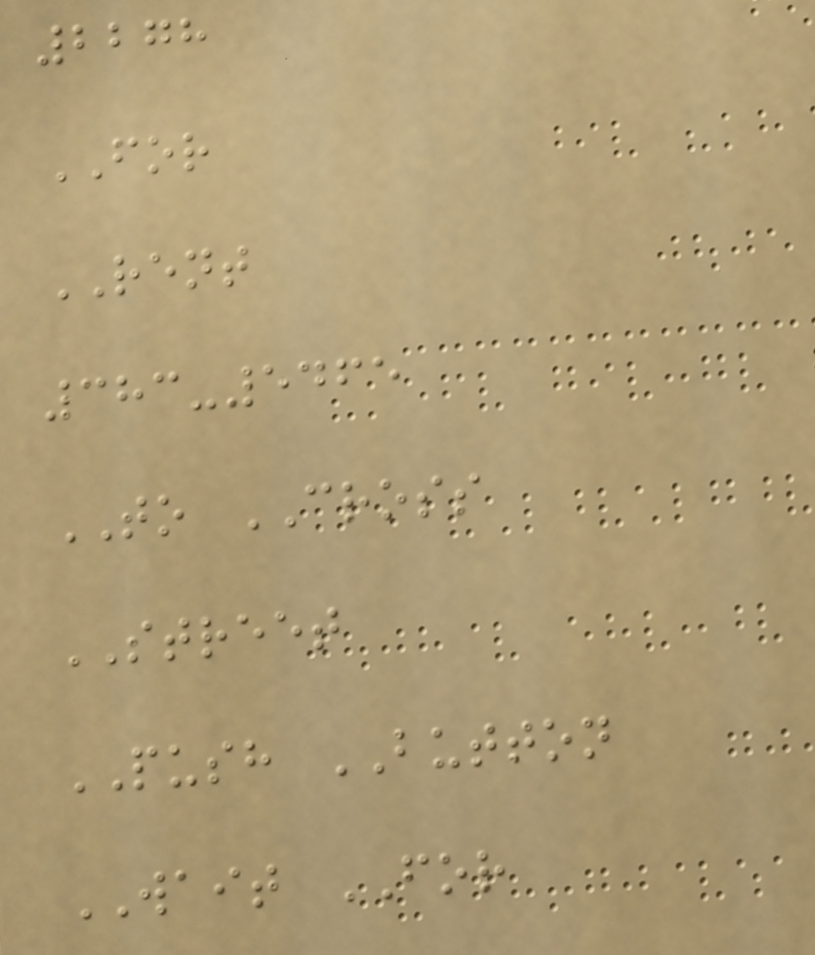2278
FOR
RENT
383-5465
TO CROSS
STREET
PUSH BUTTON
WAIT FOR
